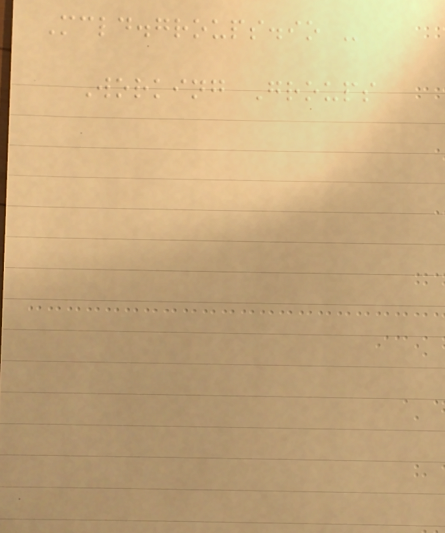Mcld.groups.io -
Working Groups
